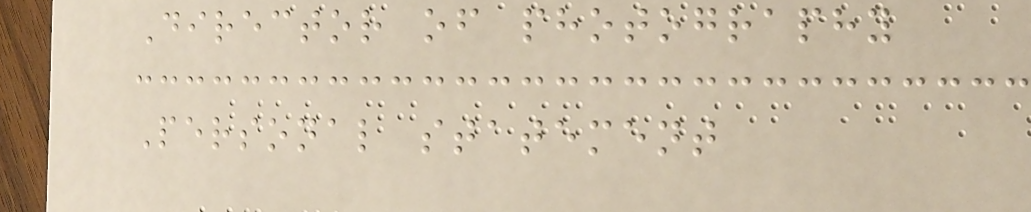Director of photography
Personal statement
